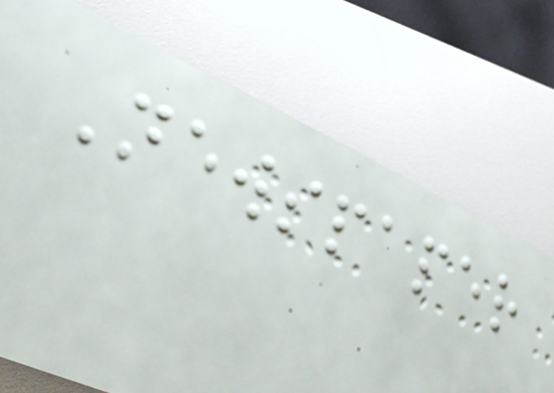Newspaper
